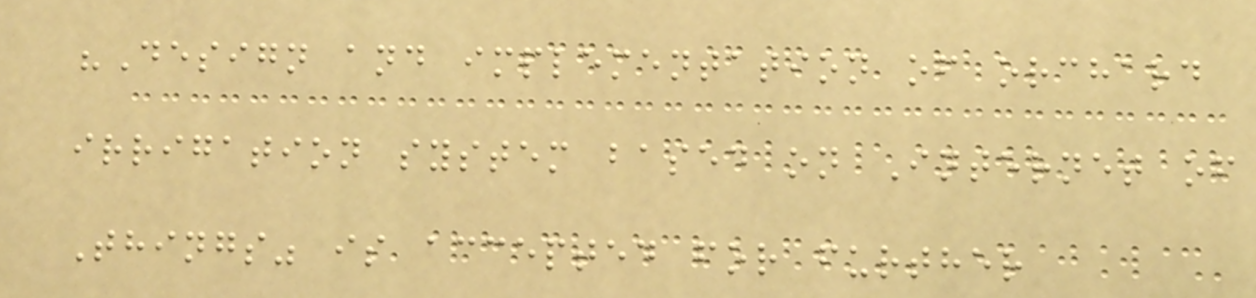"Design and implementation of orchard
irrigation system based on Internet of
Things" is accepted for further
